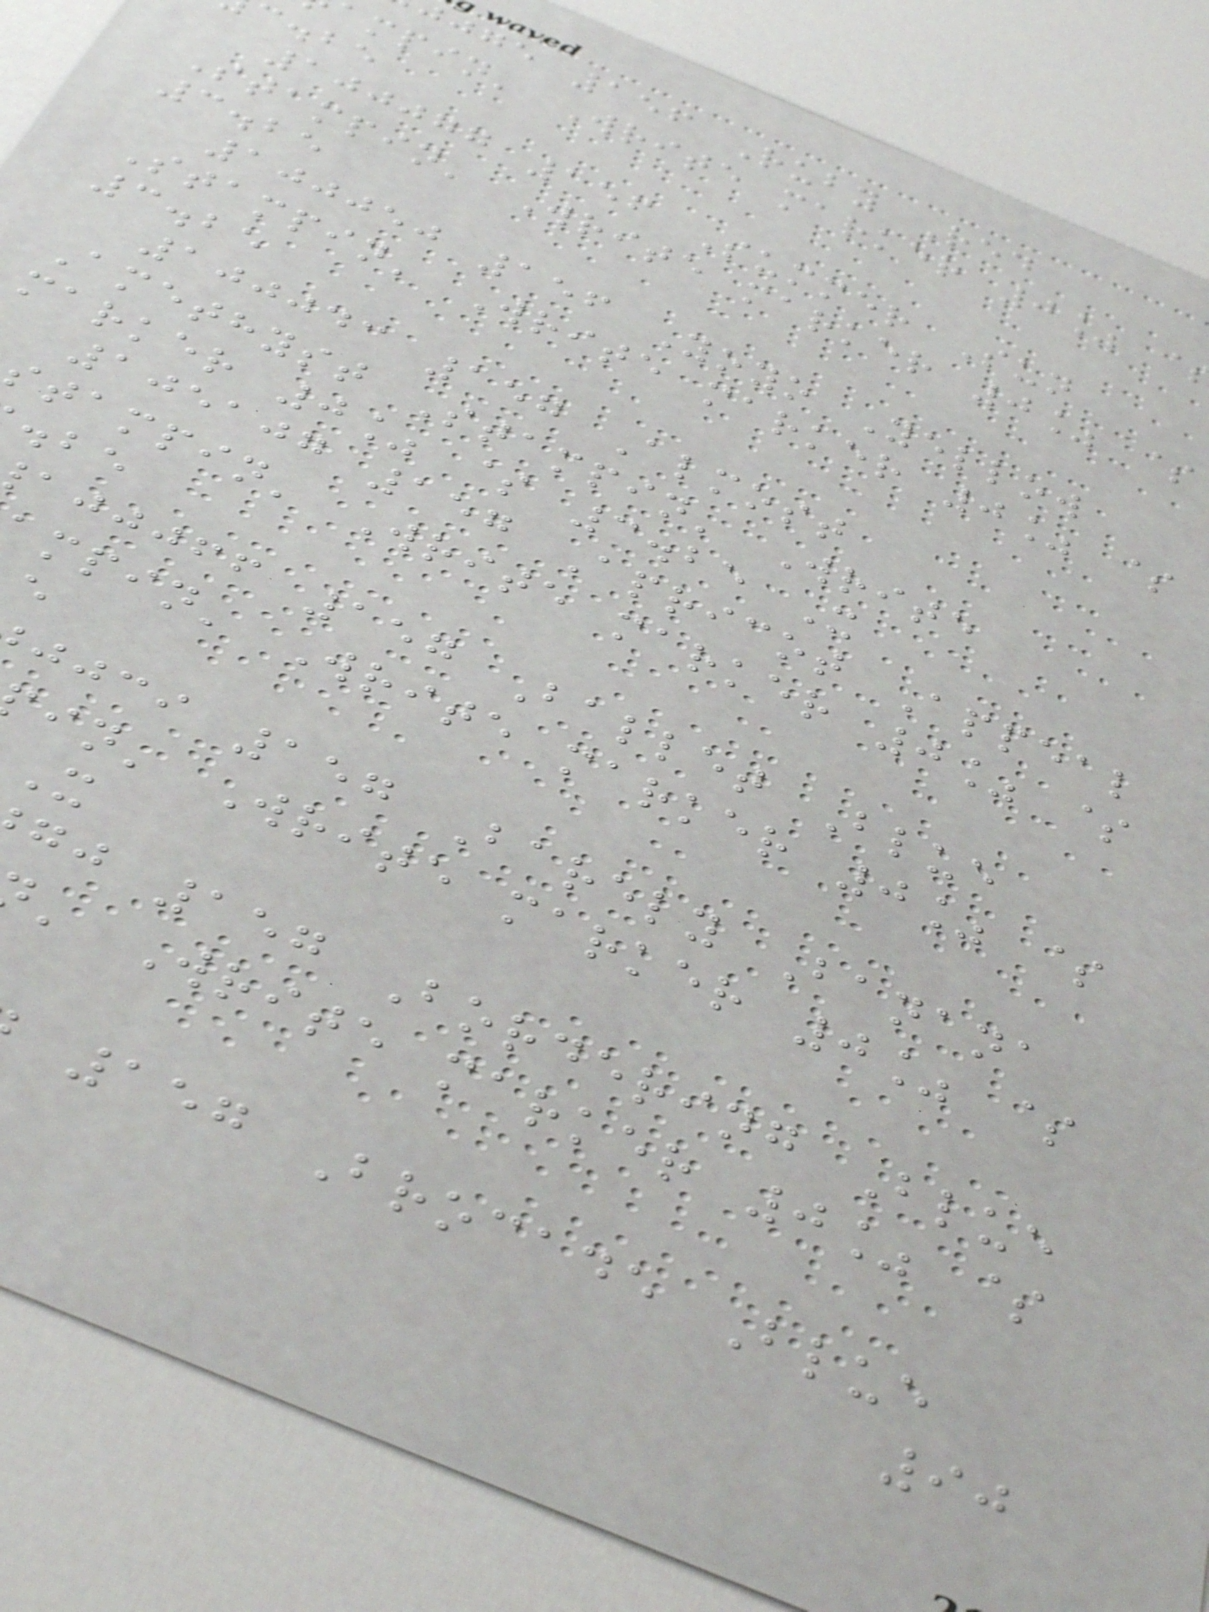jge 156 Ruby Red
ampin' Write marker 0%
c.be
100077 156 Summer Sun
Stampin' Write marker 0% $
3.25
100050 156 Yoyo Yellow
Stampin' Write marker 0% $
3.25
100043 157 Almost
Amethyst Stampin' Write
marker 0% $ 3.25 X
105107 157 Apricot Appeal
stampin' Write marker 0% $
ajjjff 157 Ballet Blue
mpin' Write marker 0% $
jjci 157 Barely Banana
in' Write marker 0% $
gj 157 Bordering Blue
' Write marker 0% $
157 Brocade Blue
90
